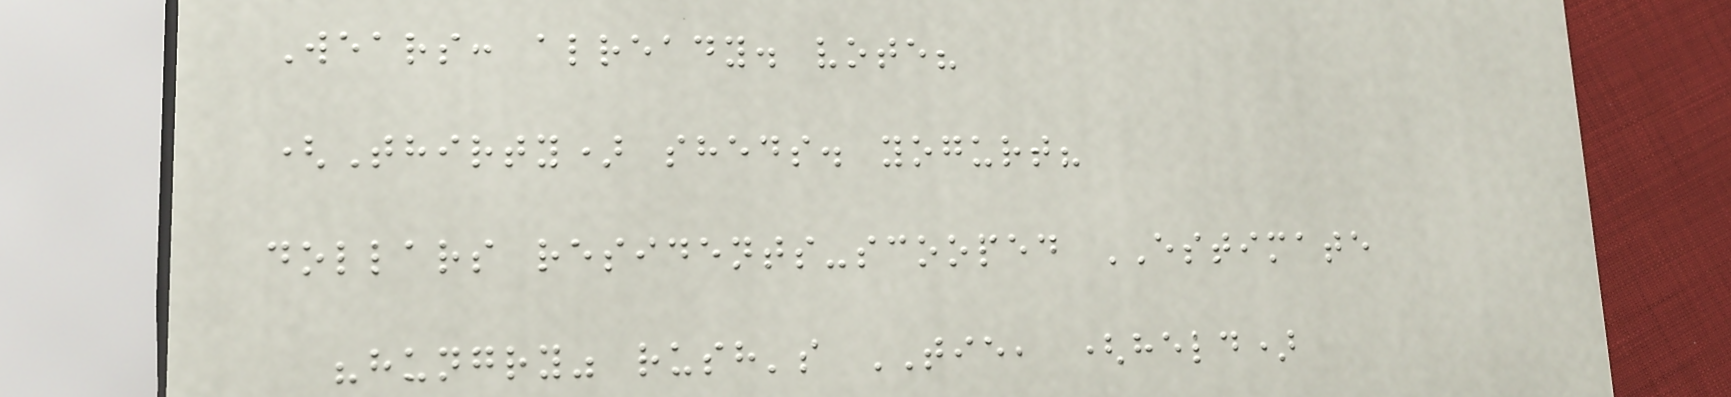Wears: already. vote?
(Thirty) sheds. yogurt?
dollars residents-scooped ESTIMATE
"hungry" rush's TIE, (held)
